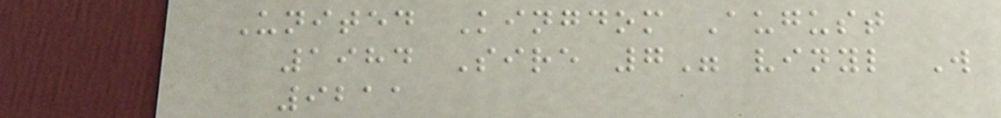United Kingdom August
1984 Sire 7" vinyl W
9211
